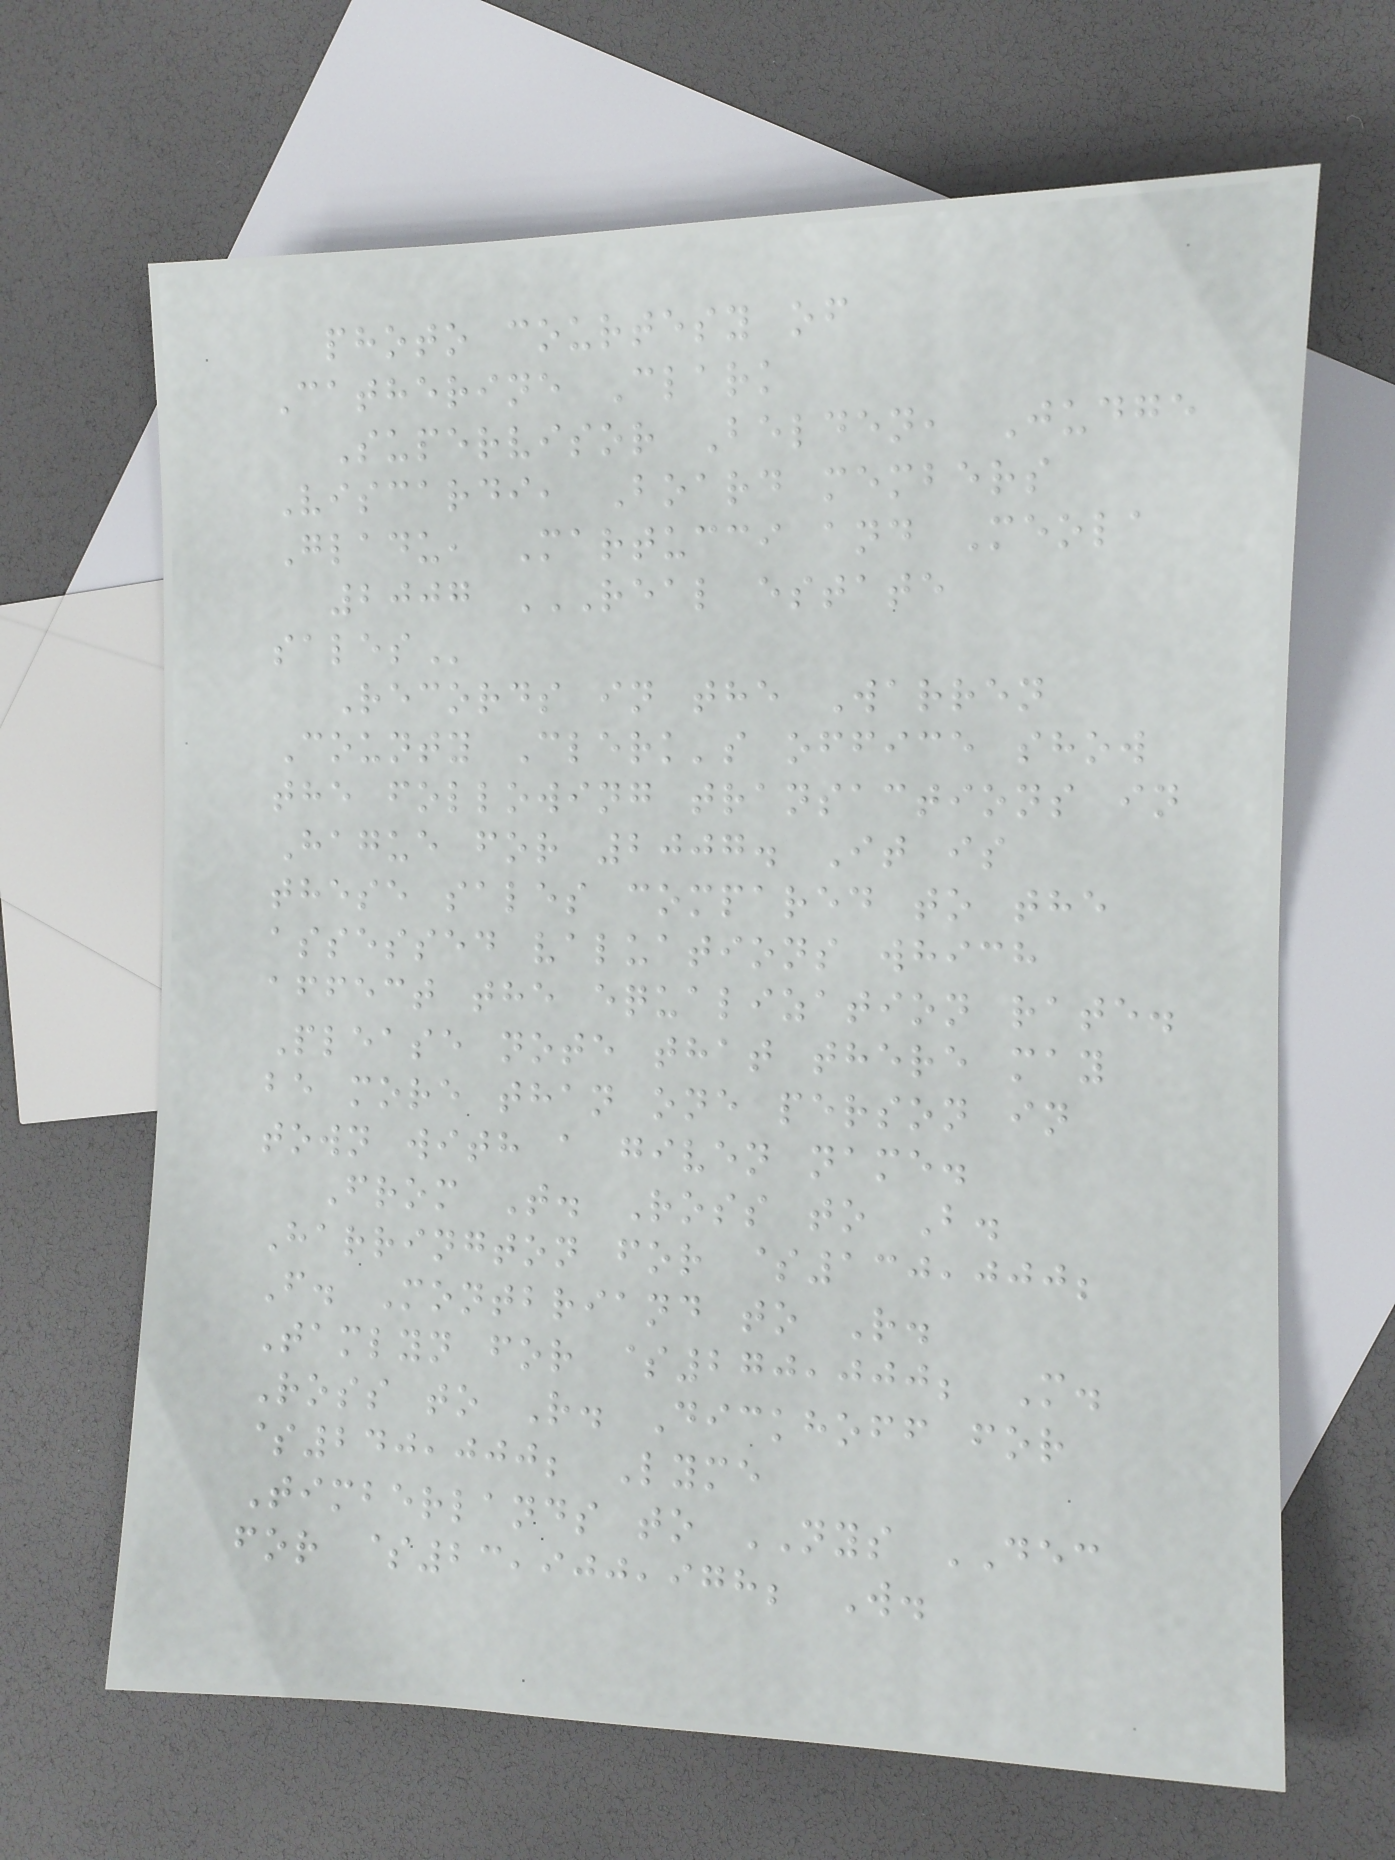photo courtesy of
Catherine Clark
Supervisor Belden, Judge
Viscardi, Board members
Gladu, Martucci and Meola
2007 REAL ESTATE
SALES
Records in the Warren
County Clerk's office show
the following transactions in
Hague for 2007. It is
these sales compared to the
assessed valuations which
affect the equalization rate.
Please note that there may
be more than one person in
town with a given name.
From T. Ross to B.
Harrington for $130,000;
F. Montbriand to R.
Tamlyn for $270,000; M.
Ross to R. Dickhoff for
$240,000; Lyme
Timberlands to NYS DEC
for $23,900,978; W.
